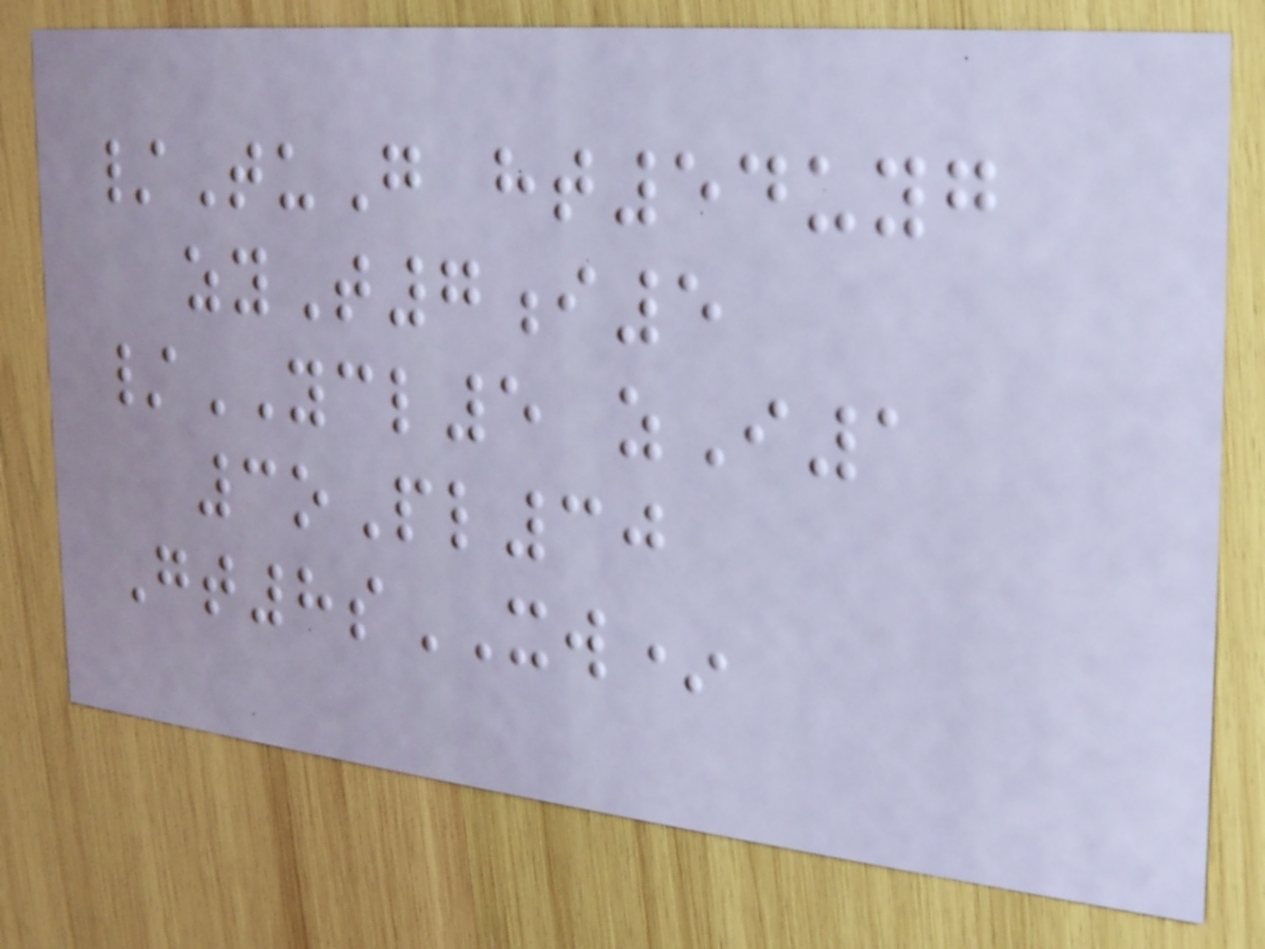/TuG ht54uyg
zyT7i5
/YCL5 zI1
3oPl30
Gt8sXW*
